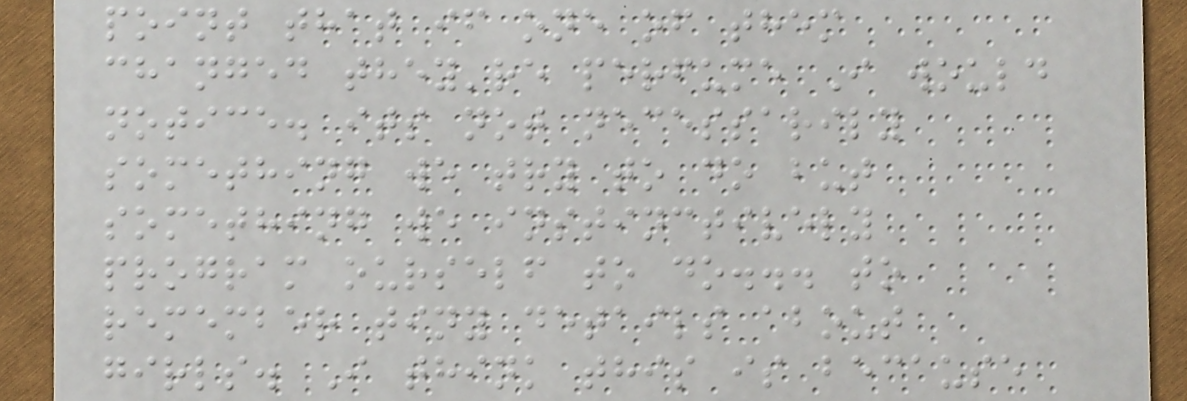point that if one of them
changed they're perfume I would
notice. its not necessarily
something we try to do but
something we instinctively
program ourself to do... to
remember tiny details about
girls. I think this is because
